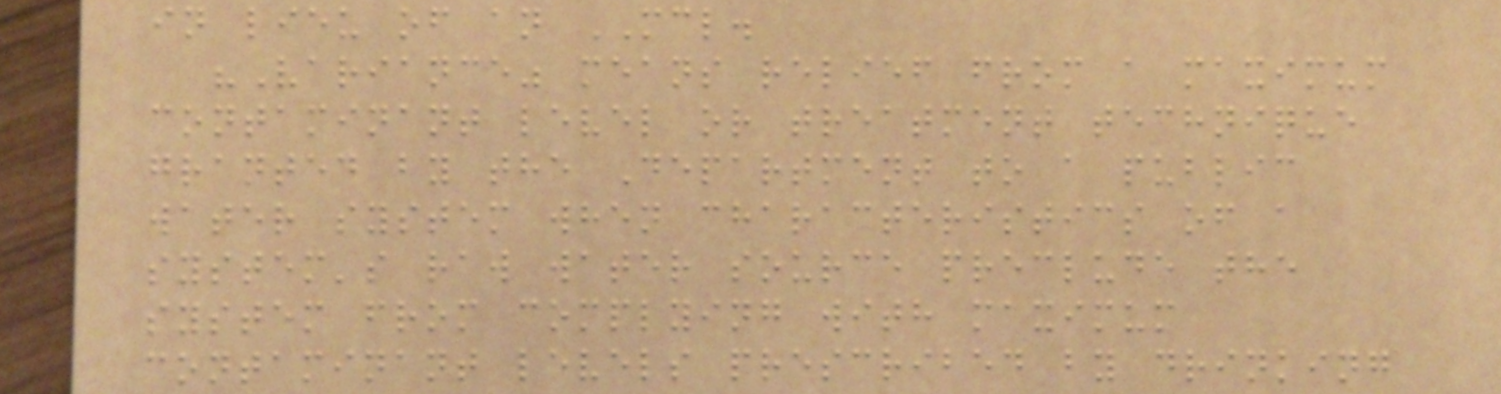in lieu of an MCL.
"Variance" means relief from a maximum
contaminant level or treatment technique
granted by the Department to a public
water system when characteristics of a
system's raw water source preclude the
system from complying with maximum
contaminant levels prescribed by drinking
